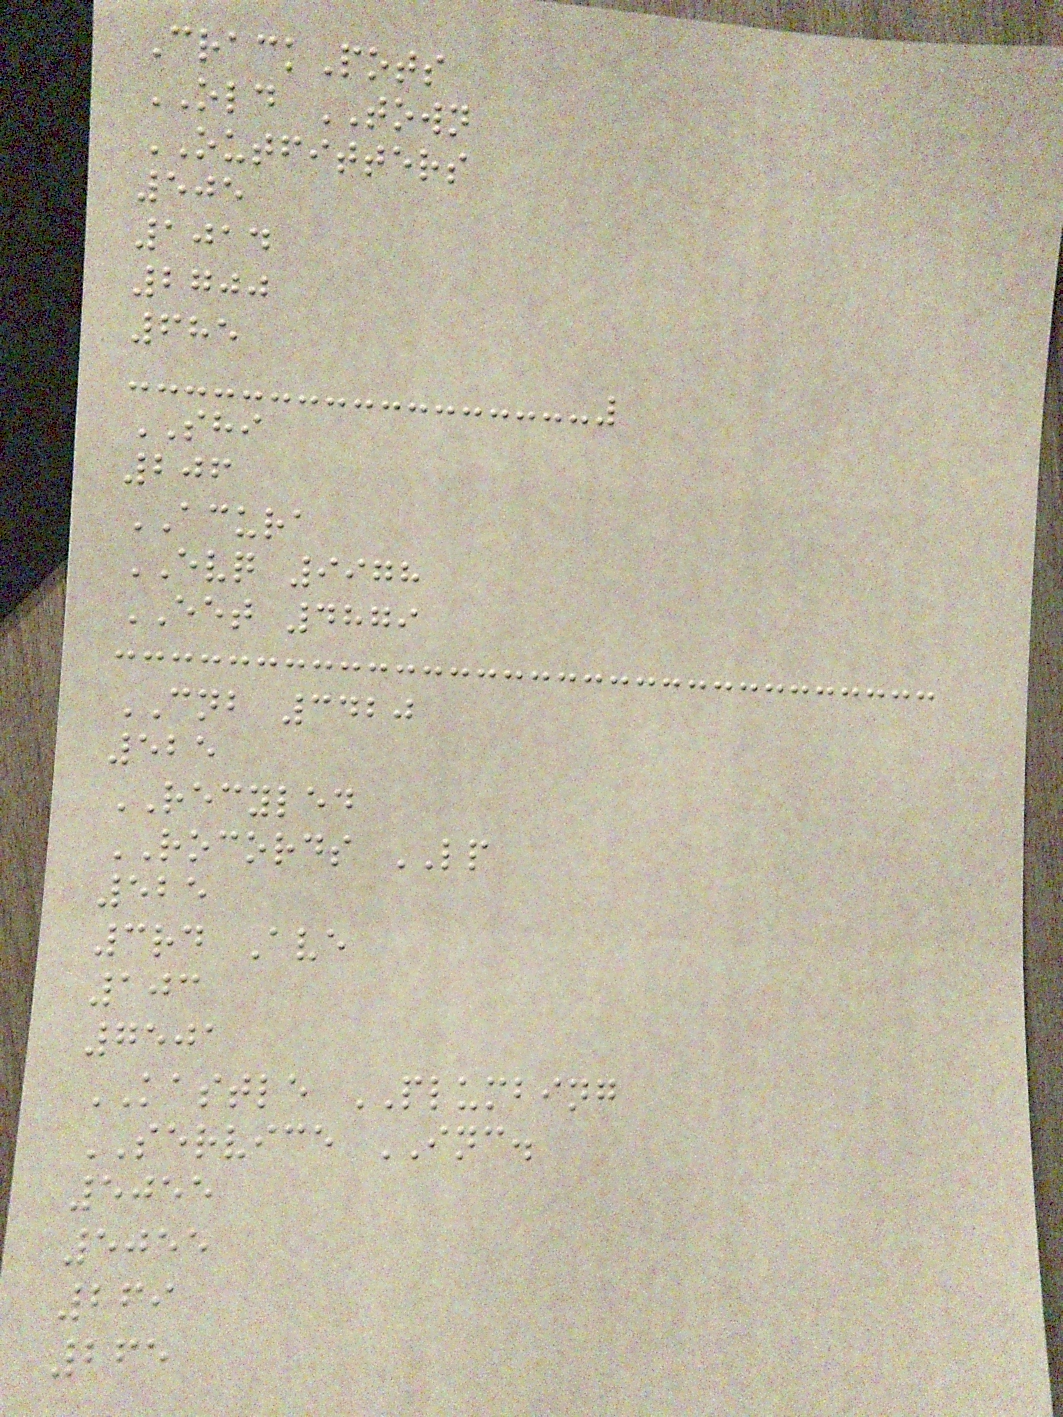CrackPots
OLD TOWN
OUTFITTERS
505
1014
2700
685
SHI
206
ACURA
EVQ 9978
EET 4879
CNB 3420
525
RECYLED
ROCORDS LP
525
3rd Ave
103
7501
KASTLE PLUMBING
SERVICE INC.
5055
5055
269
265
